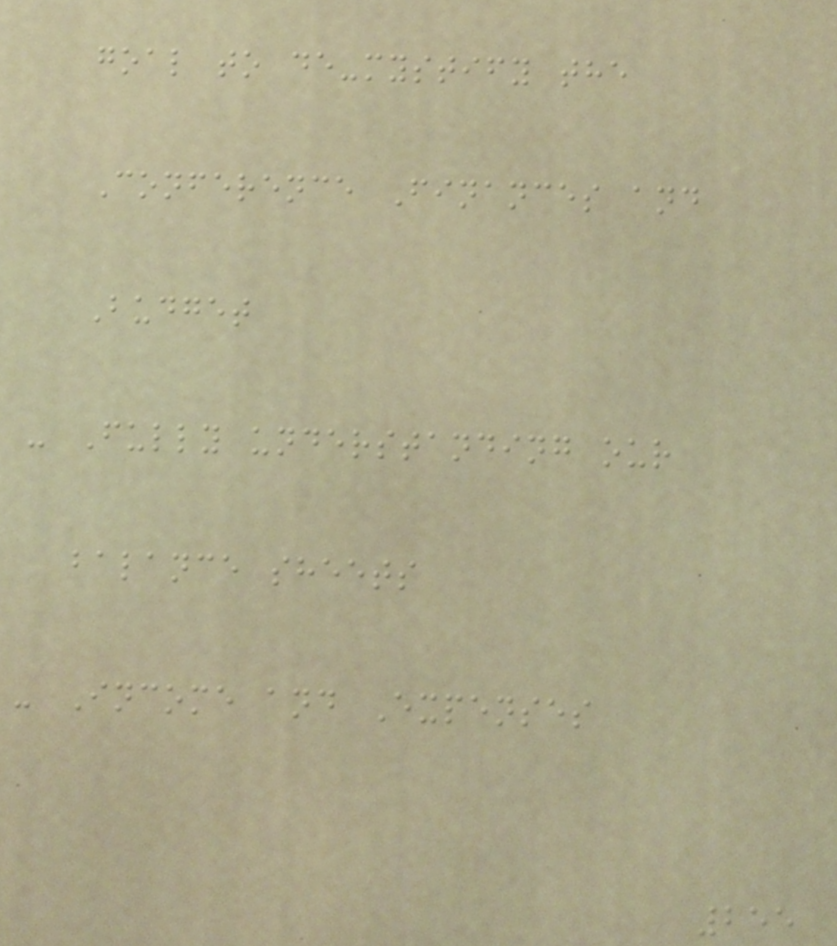goal to de-mystify the
Conference Finances and
Budget
- Fully understanding our
balance sheets
- Income and Expenses
255
